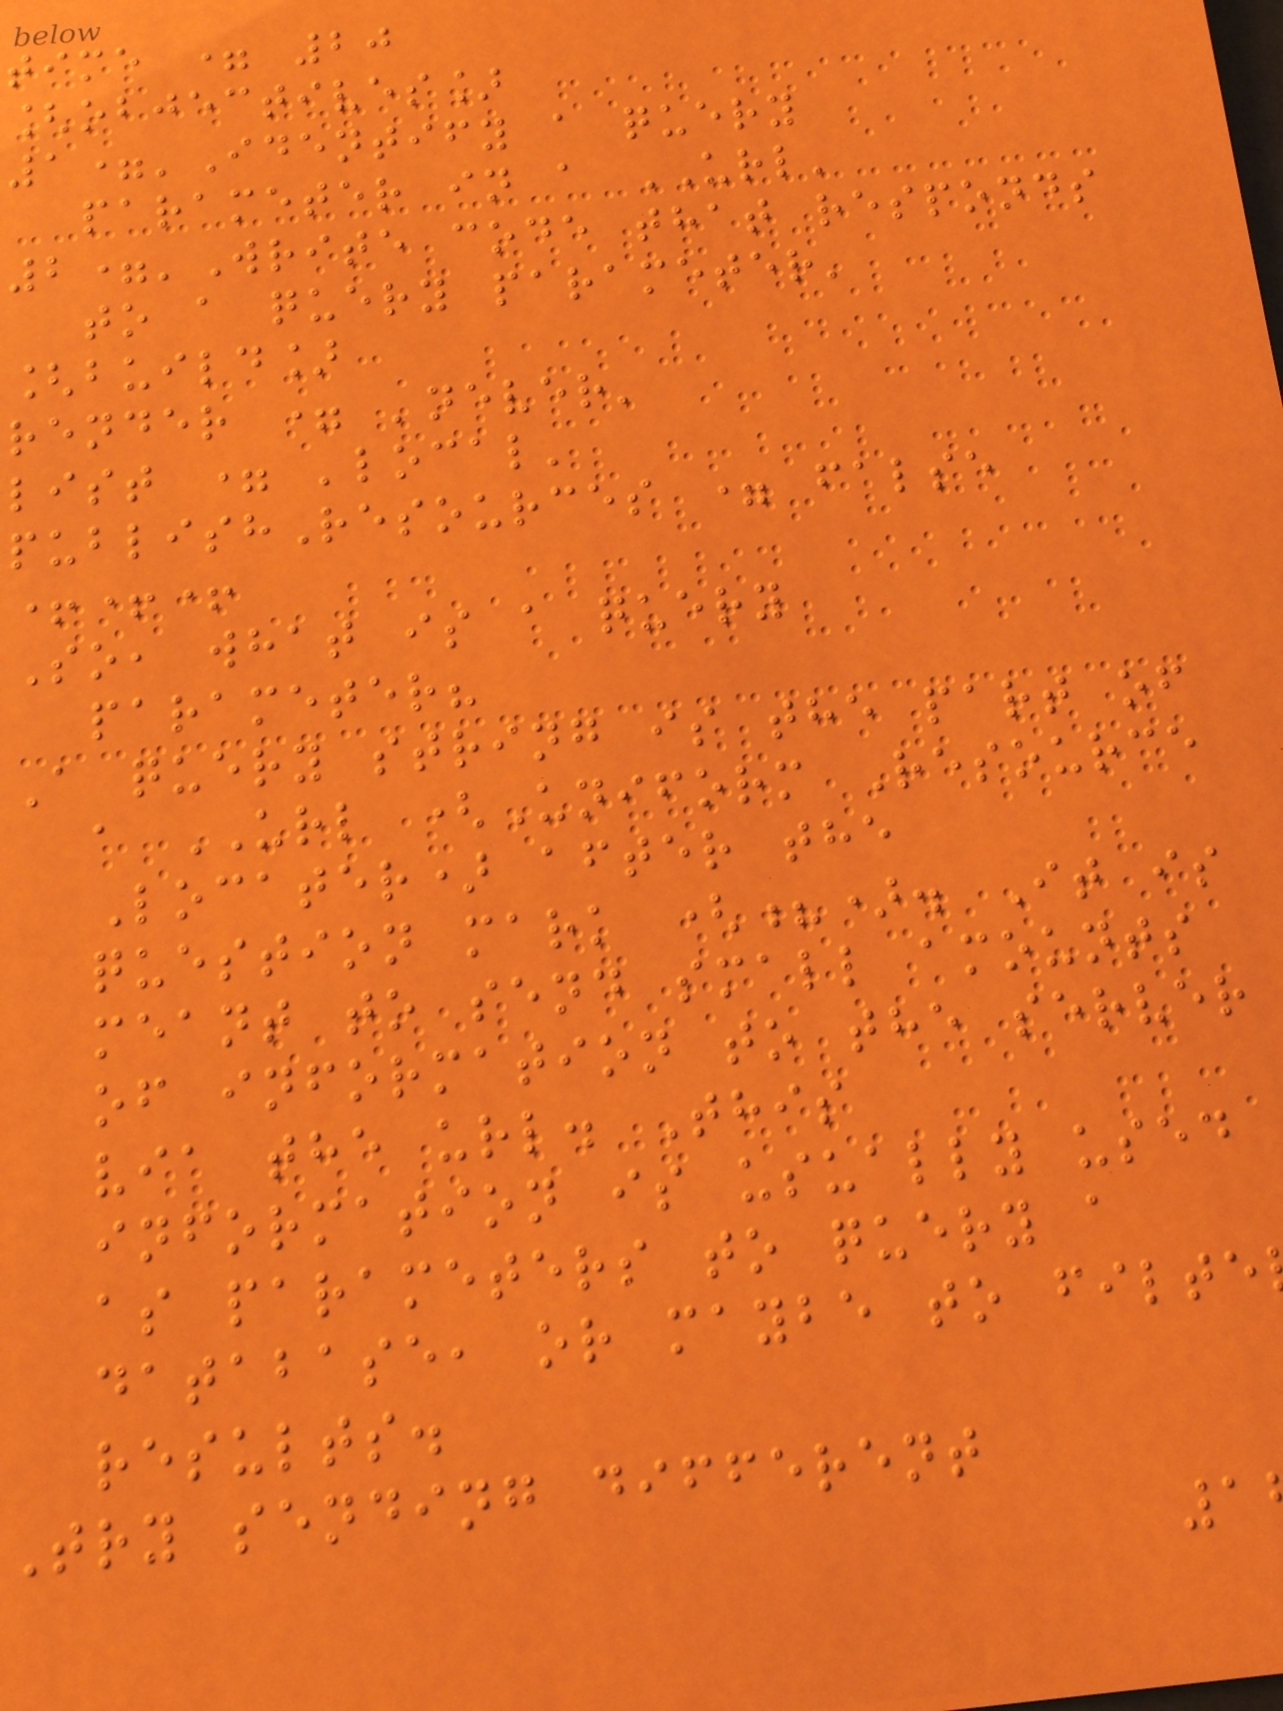time = 20
[objectives]
1='Identify a query
parameter in a URL'
2='Write code that responds
to a query parameter'
[build]
render = 'never'
list = 'local'
publishResources = false
+++
So, what is a query
parameter?
A query string is the part of
a URL (Uniform Resource
Locater) after the
question mark (?). It is
meant to send small amounts
of information to the server
via the url. This
information is usually used
as parameters to query a
database, or maybe to filte
results.
Try sending different
